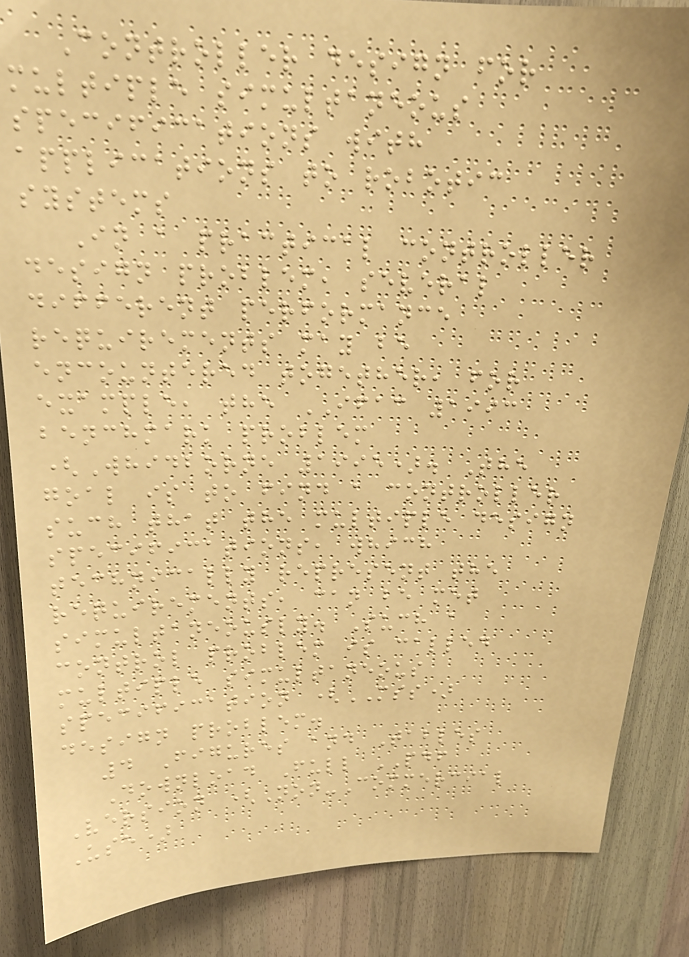Controller design for
multiple simultaneous
specifications with
applications to robotic
systems
In a practical controller
design problem, several
different performance
requirements may be
encountered together, for
example, the IFAC 1993
benchmark problem
(Whidborne 1995). The
goal is to find a controller
such that the multiple design
specifications, which
technically represent the
requirements, can be met
simultaneously. Such a
control problem is called
multiple simultaneous
specification (MSS)
design problem.
4 Figures and Tables
Download Full PDF
Version (Non-Commercial
Use)
